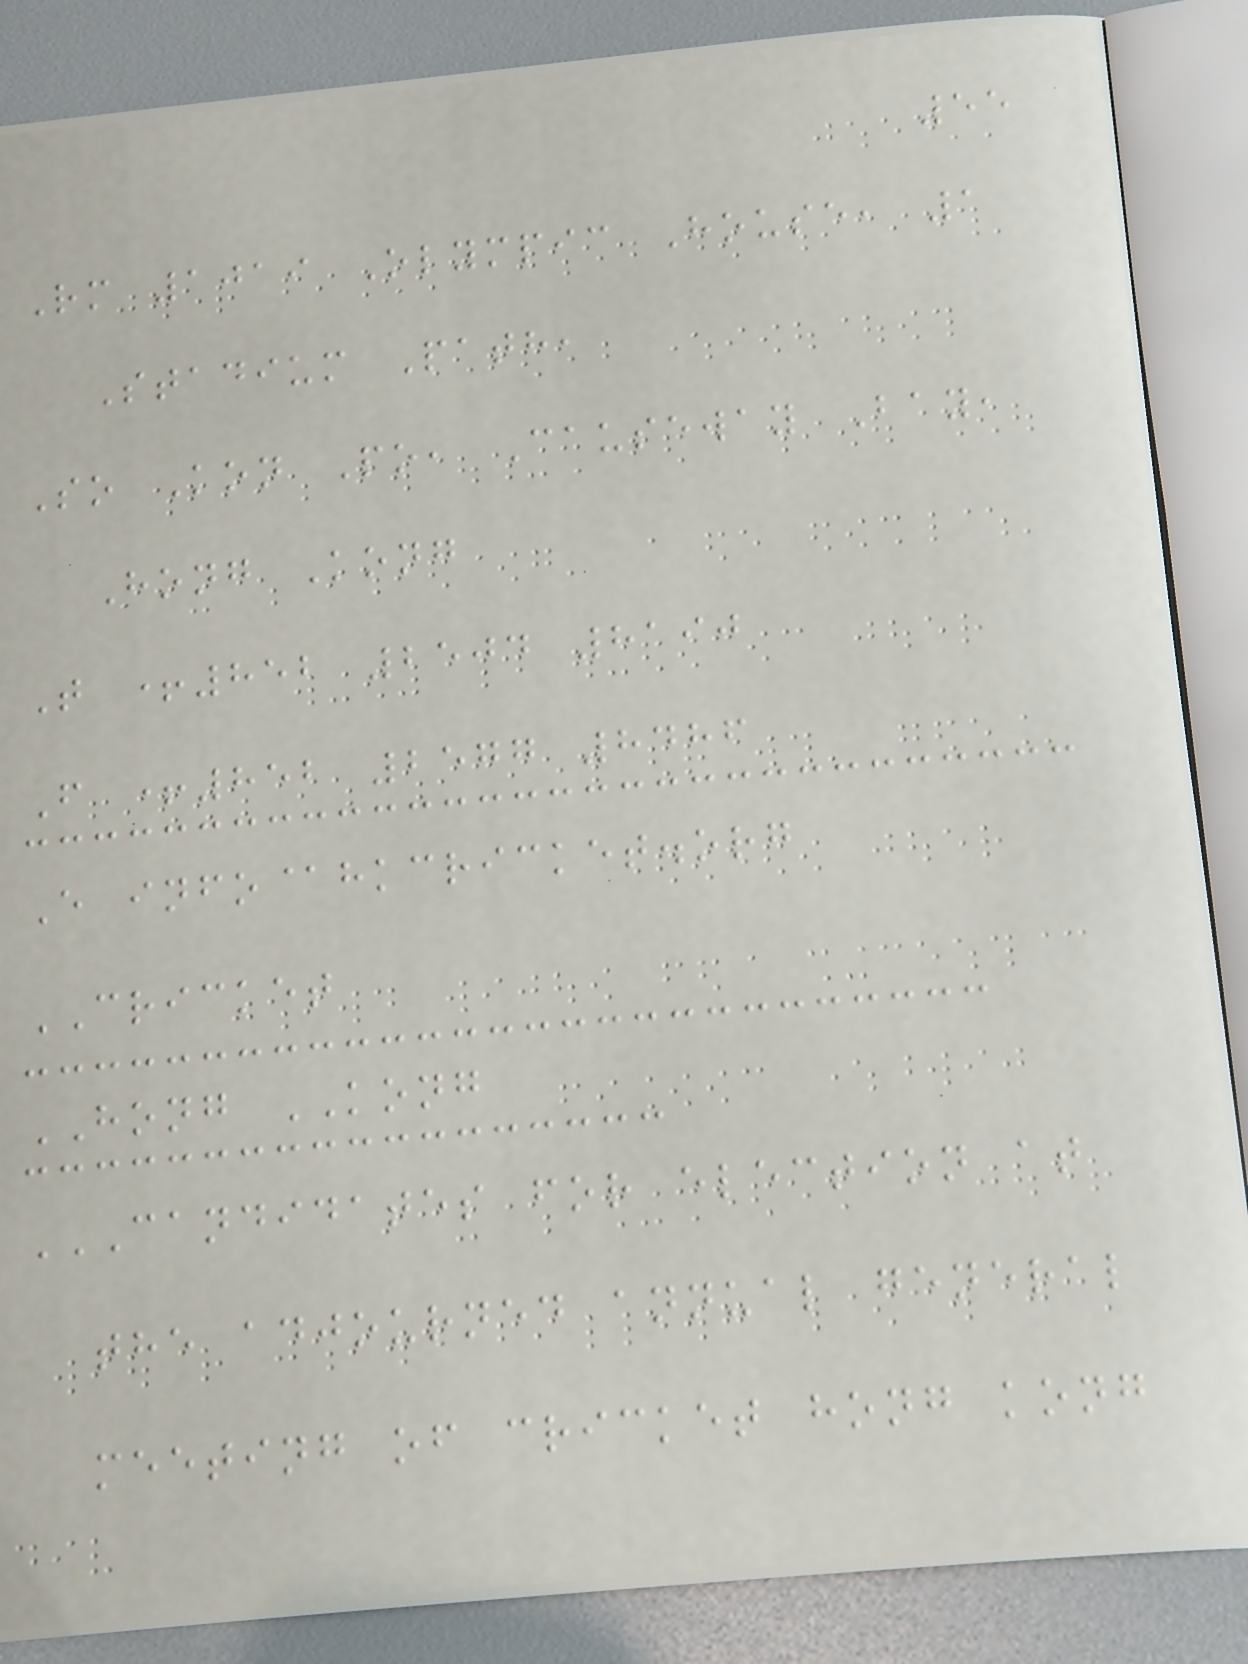55
Rm 1019 Olympic House, 1
Stadium Path,
So Kon Po, Causeway Bay,
Hong Kong
T +852 2504 8190
F +852 2577 8486
E info@hkcricket.org
CRICKET
HONG KONG
CANDIDATES FOR ELECTION AT
THE ADJOURNED ANNUAL GENERAL
MEETING OF CRICKET HONG KONG
